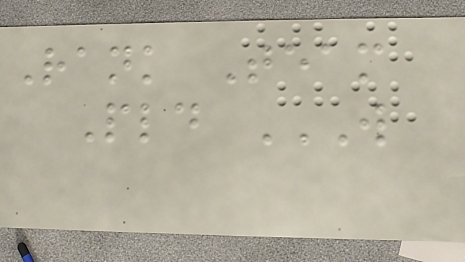Rank Team
Pld W
